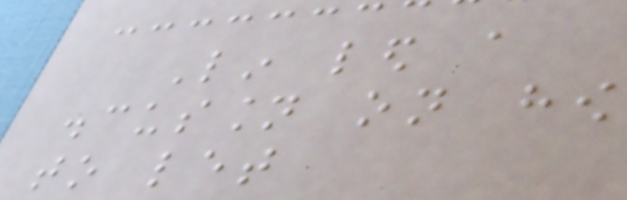Lin led a
discussion on how
to let
